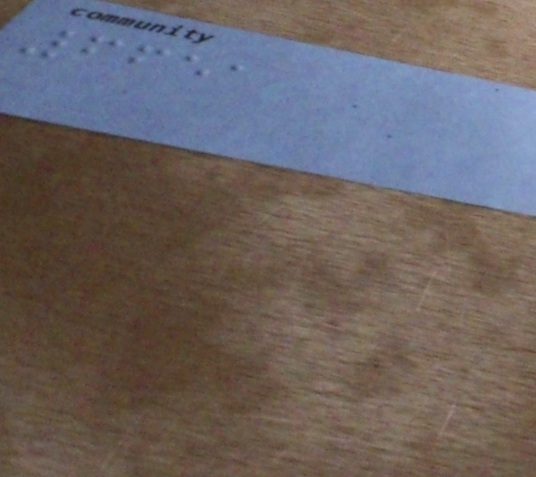6651
